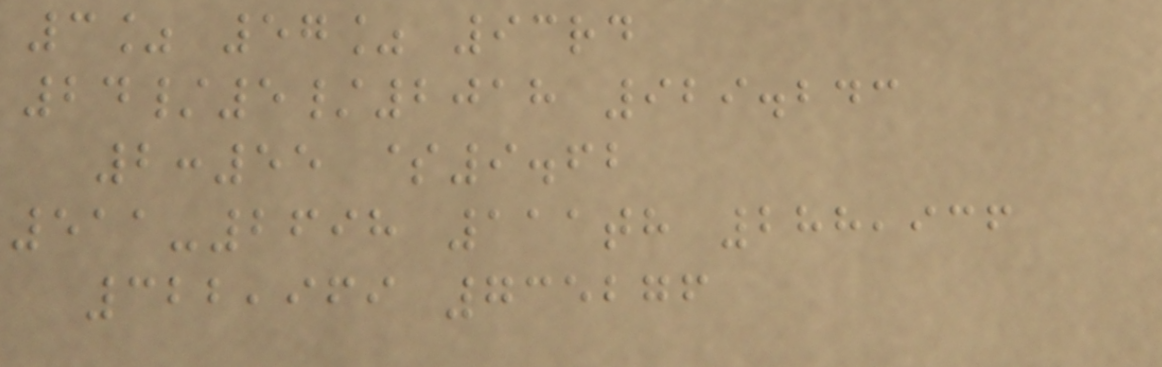3% 57% 93rd
24/5/2018 929.243
2:55 $9.62
511-2698 111th 288,936
322,969 735276
